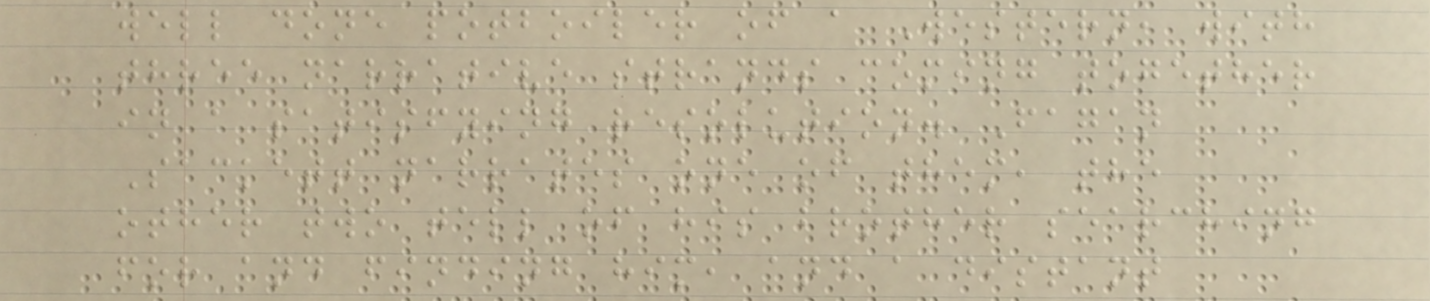well done potboiler of a Western, with
three narrative strands coming together
in a satisfying resolution. Fagan
Sackett narrates one of them, the
other two tell of his brother searching
for and finding him, and a distant
